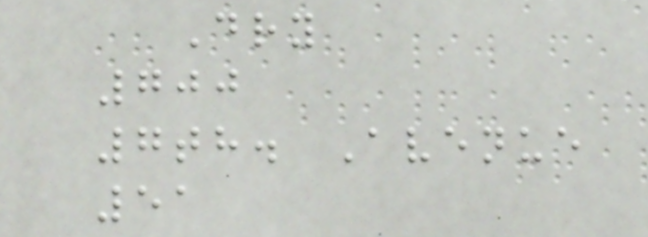Dry
700
7th. Avenue
51
